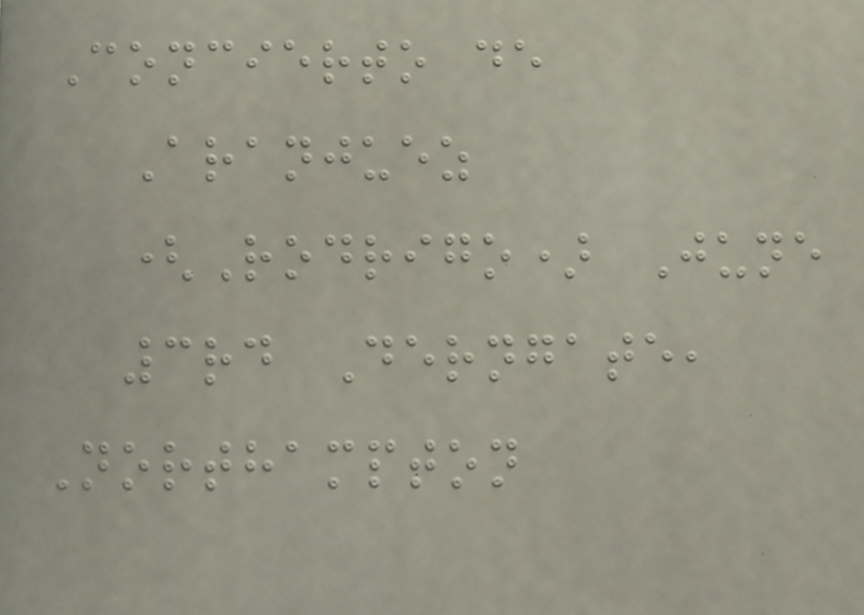Concierto de
Aranjuez
(Rodrigo) June
3rd Derngate,
Northampton
